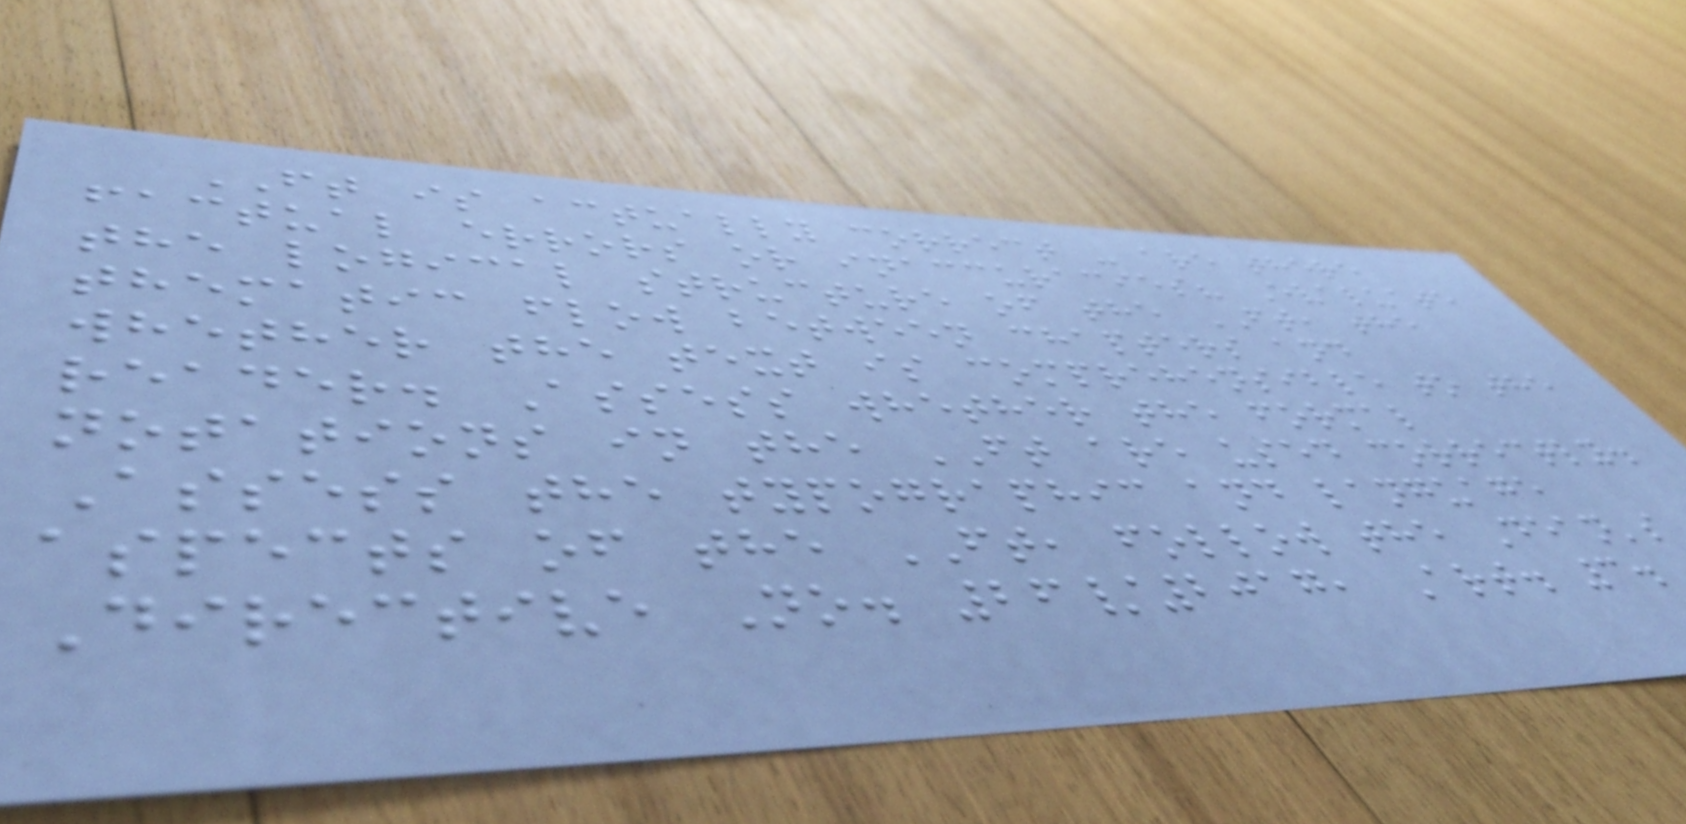FT is actually correct - are there
factual errors or inaccuracies? Evaluate
the logical structure of the FT, the
thematic flow between chapters and
whether the text is comprehensible to the
reader. Assess whether the formal
notations in the FT are used correctly.
Assess the typographic and language
aspects of the FT, follow the Dean's
Directive No. 26/2017, Art. 3.
